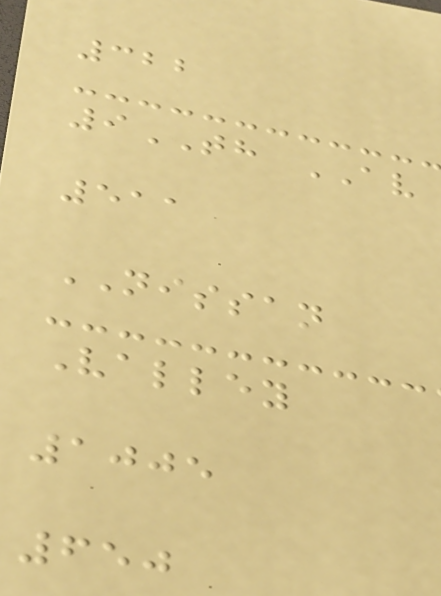322
9TH AV
511
NISSAN
Valley
1005
650
